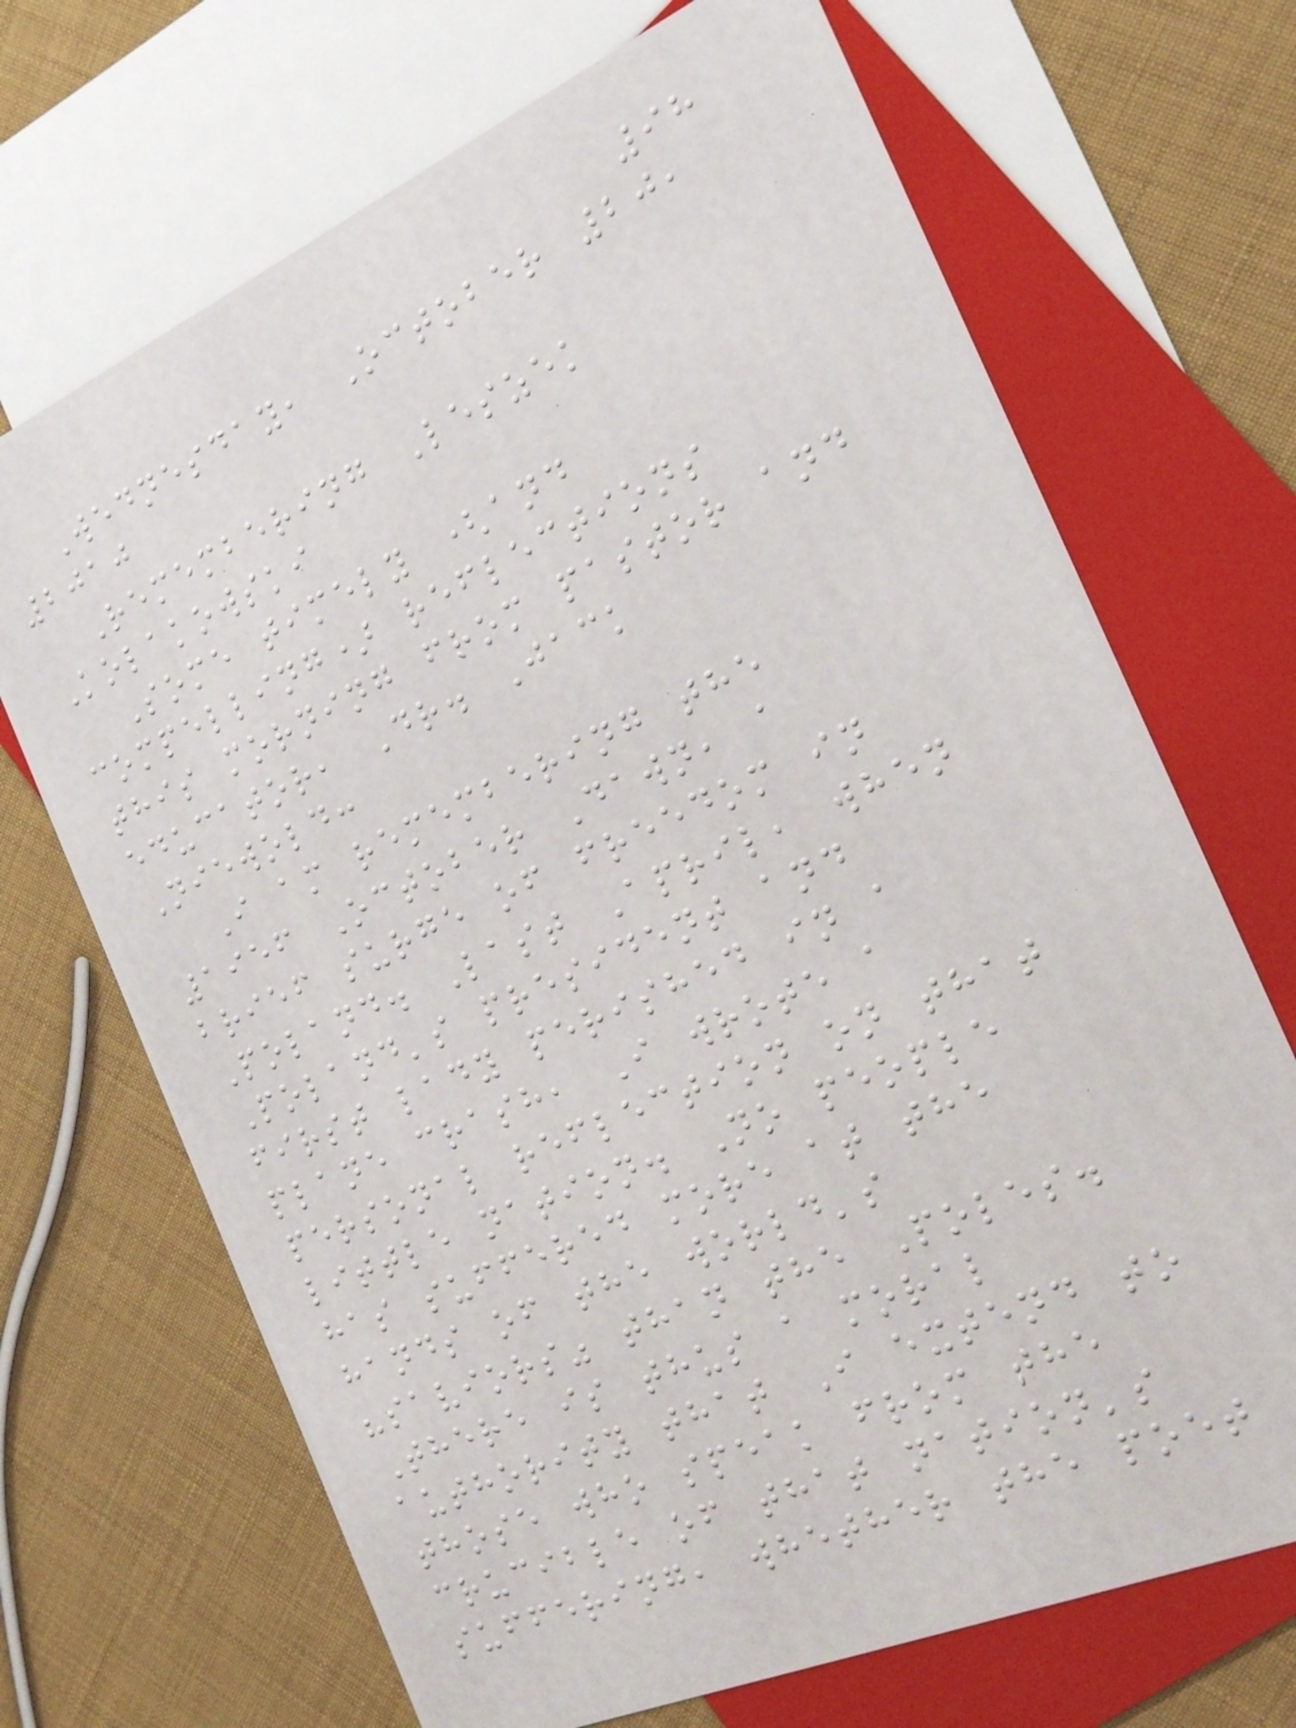98
Wednesday, October 20,
2010
Remembering Leszek
Kolakowski
Some timely (and
compelling) reflections
this morning from pastor and
educator, Dr. Jack
Niewold:
I am remembering the
1956 October Dawn, a
brief surge of freedom in
Poland. Last April, when
Poland's president and
first lady perished in a
plane crash, I wrote a
personal reflection on that
little nation. No people
has suffered more at the
hands of the world's
"saviors" than the Poles.
There is thus a moral
authority that I extend to
those who speak from the
crucible of that nation's
suffering, whether the poet
